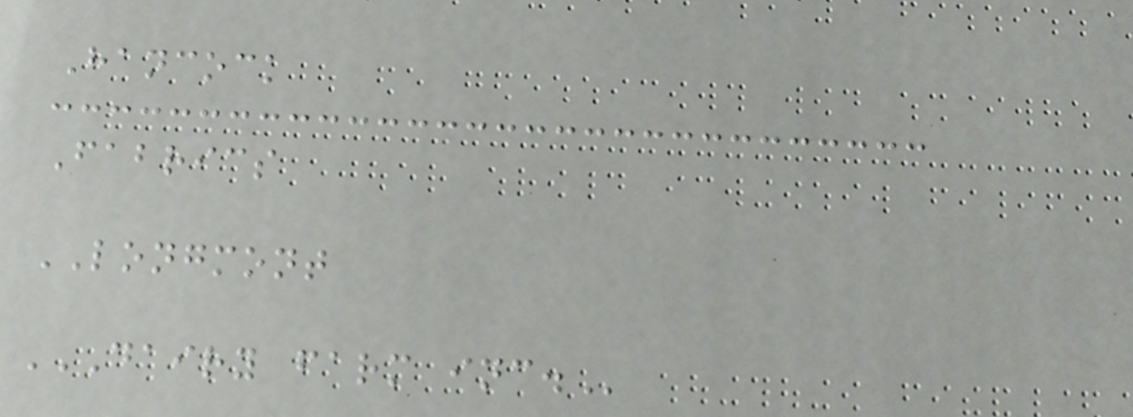Hancock
Fabrics
LONGMONT
DAIRY FARM INC.
